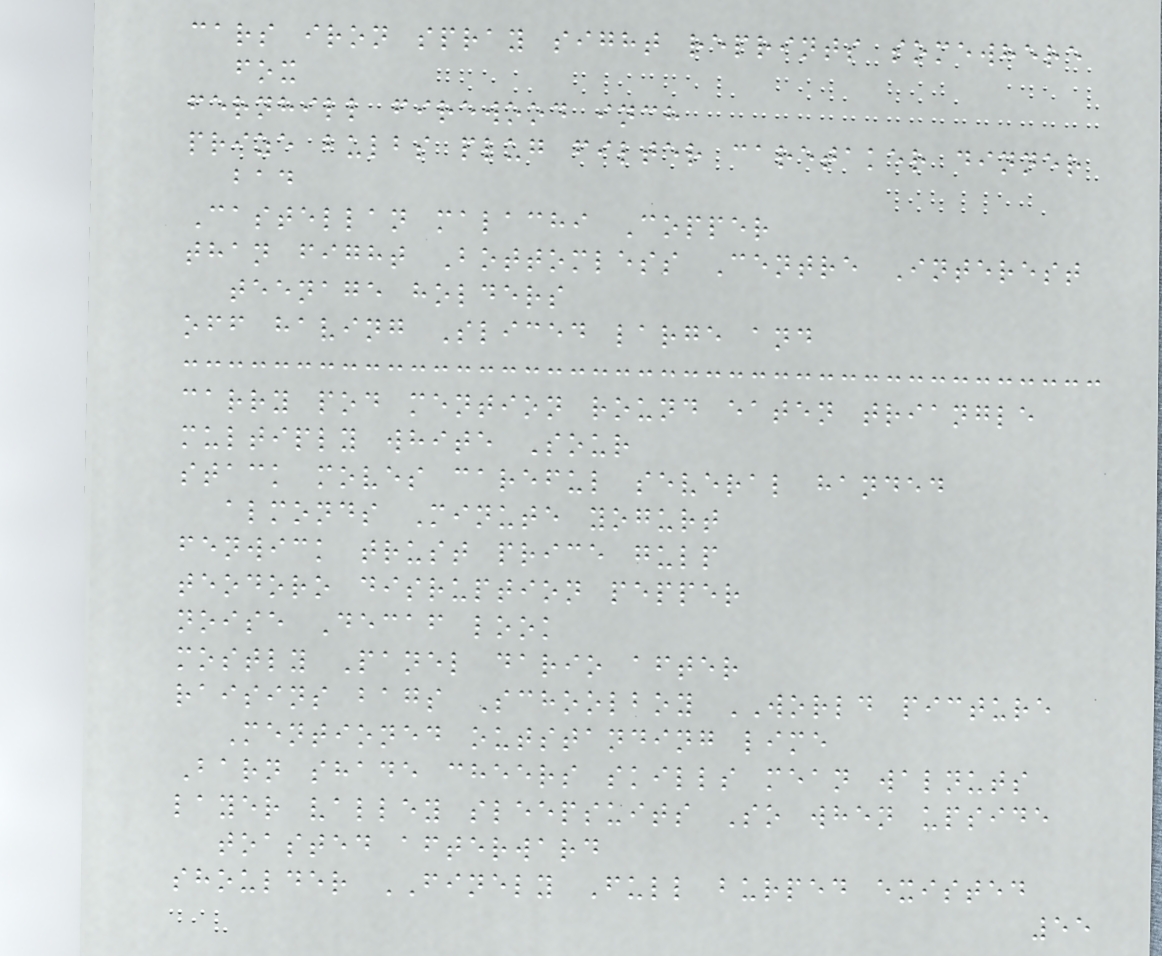cars iron spray sight reprints somewhere
fox
fernhill firewood inch
prize bulbs plug filter caretaker dinner
bad
Castellan malachi Copper
than fight Bottomless Centre Interest
teenage holders
off having Sliced large and
carry pod mention round eaten triangle
multiply white Sour
stack moves careful several handed
almonds Minute yogurt
fenwick trust price gulp
teodoro disruption pepper
noise Decaf look
mostly Panel dario after
raisins bags Schoolboy WORLD picture
Mentioned outstanding lime
Barn shade cheers skills mean walnuts
layer valley sleepsuits So when upside
toasted afterward
shoulder FINELY Full burped existed
55
